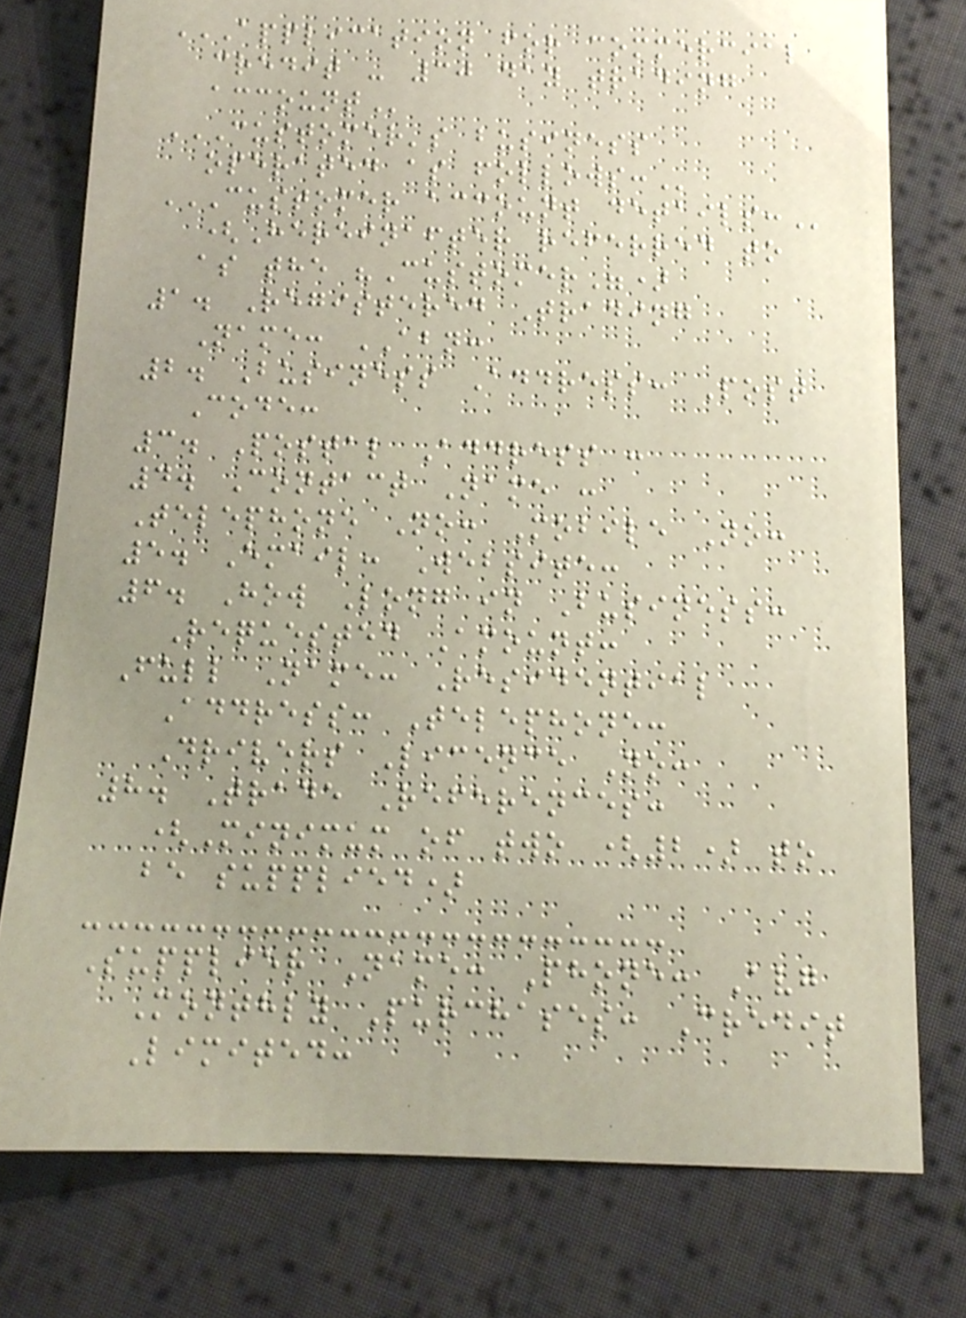APPLICATION FOR COMMERCIAL
CREDIT - 30 DAY TRADING
ACCOUNT
CUSTOMER'S BUSINESS
OPERATED AS FOLLOWS:
CUSTOMER ACCOUNT DETAILS:
(Hereinafter referred to
as the "Customer")
1. Registered Trading
Name: ABN:
2. Business Address: Post
Code:
3. Postal Address :
4. Contact Name :
Telephone No: Mobile No:
5. Email: Website:
6. How Long in Business:
Requested Amount:
Full Name: Residential
Address: Telephone:
Drivers Licence No:
8. Trade References:
(Minimum of two (2) to
be supplied)
Supplier Name: Phone: Avg
Monthly Purchases: Credit
Limited:
